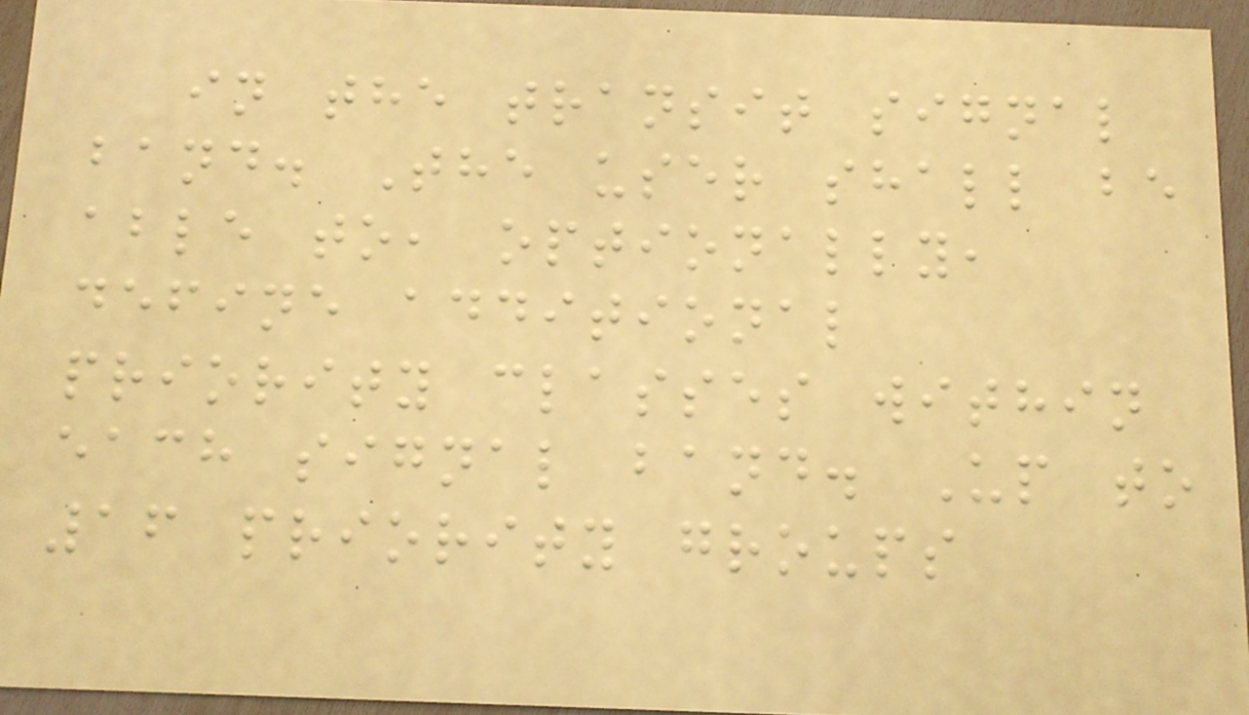in the transit signal
band. The user shall be
able to, optionally,
define additional
priority classes within
each signal band. Up to
16 priority groups
